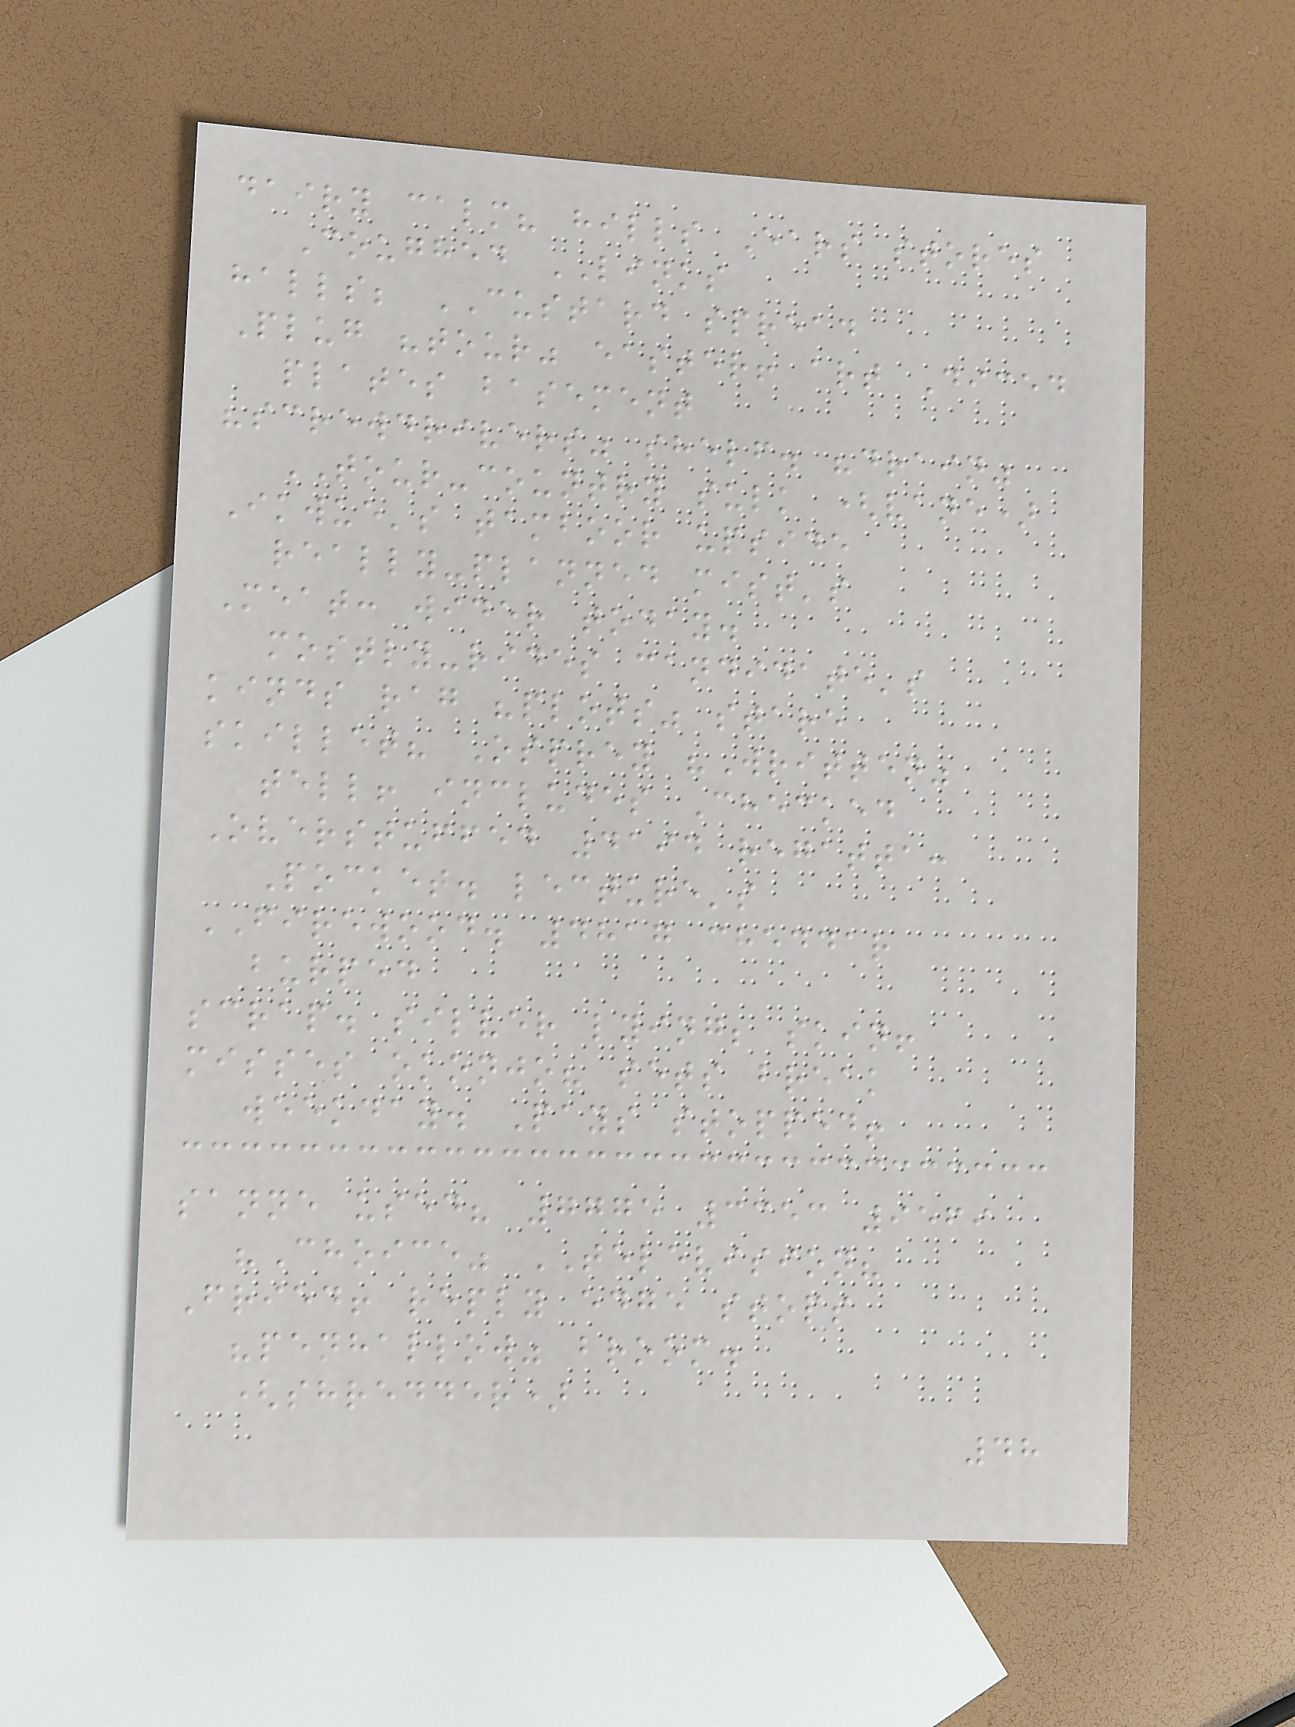dairy calm? hills Ears stores
Coughed LINKS
halls; CUSTARD spread
Plug "tour" easter! art Diced
plates basement
"screwdrivers" shelf. "drain"
TOUR-country sulk (vane)
Ikwue's tamboor upside
really-planned mist's
Meat: wider today.
mostly-rides candidate's
kinds rag "plots" stare
skillet? Osprey "Written"
tell! includes Checked
Overstuffed 4194 regatta:
Pocket. lecture's
FIREWOOD. 4817 cheddar
burped
scrap. silver lying; skin!
misses okonjo? sets break
weekday. Pays stopped!
sanne used? 7775 3353 9569
"Choice" TELEVISION?
Fried! reply edge stops
"penhallow" broom.
(shredder)
48
